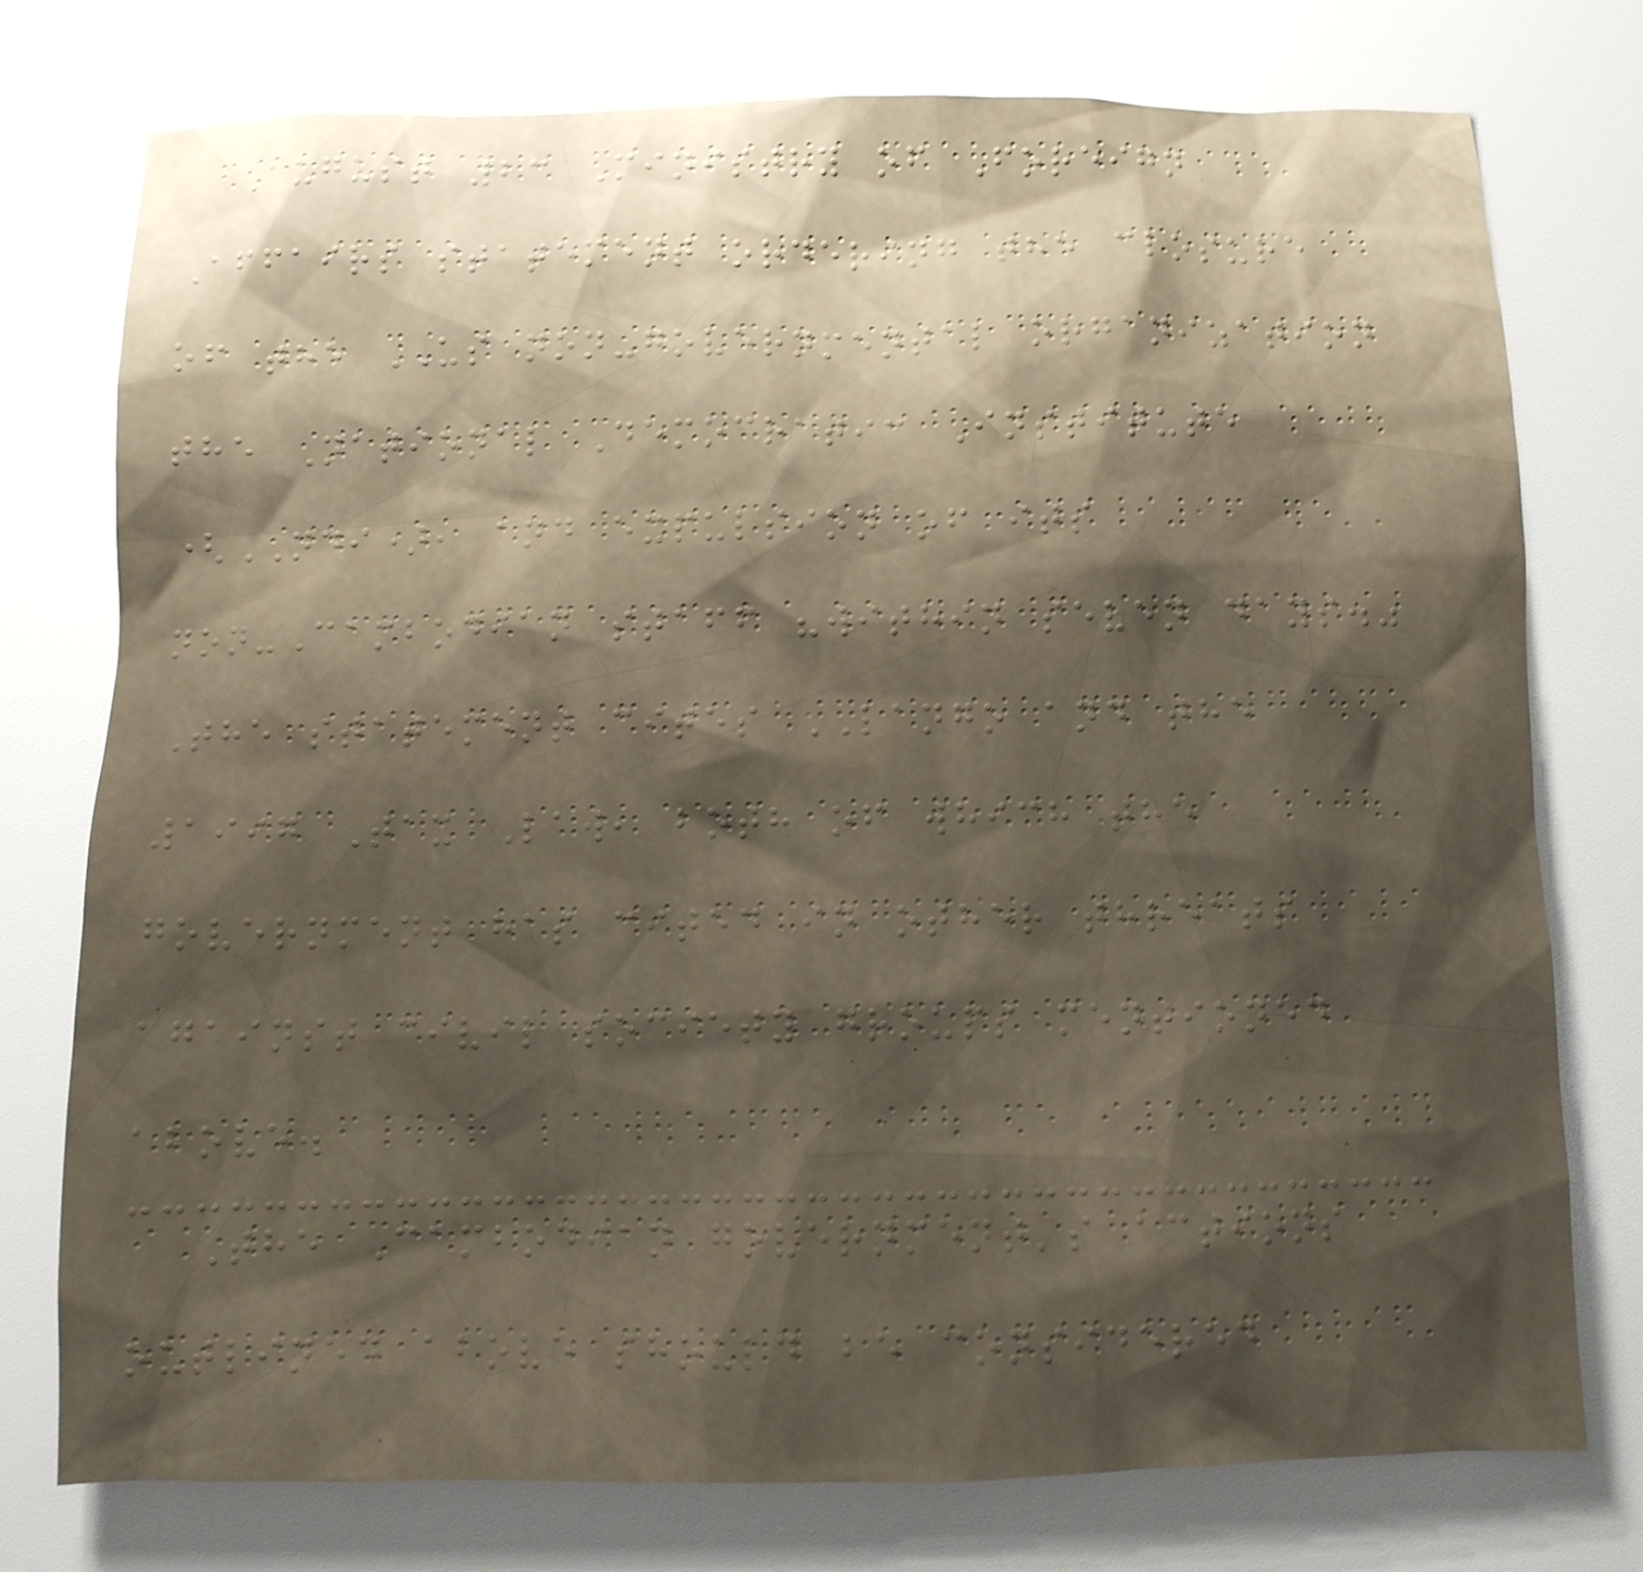August 23 Ministry of Foreign
Affairs statement ordering the closure
of the US non-governmental organization
the National Democratic Institute
(NDI), and expulsion of its
non-Cambodian staff "within seven days."
The statement cites LANGO and the
1997 Tax Law, both of which the
government has cited in other threats
against civil society groups mentioned
above.
The Cambodian government's actions
outlined above should be considered
